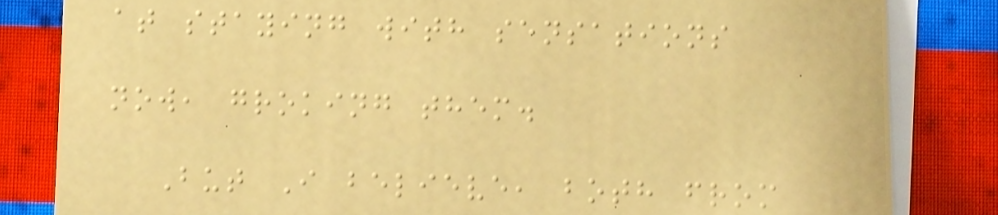at staying with sensations
now, groking them.
But I believe, both from
